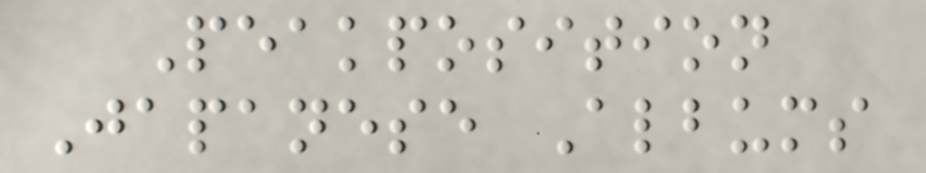Peakposition
Japanese Albums
